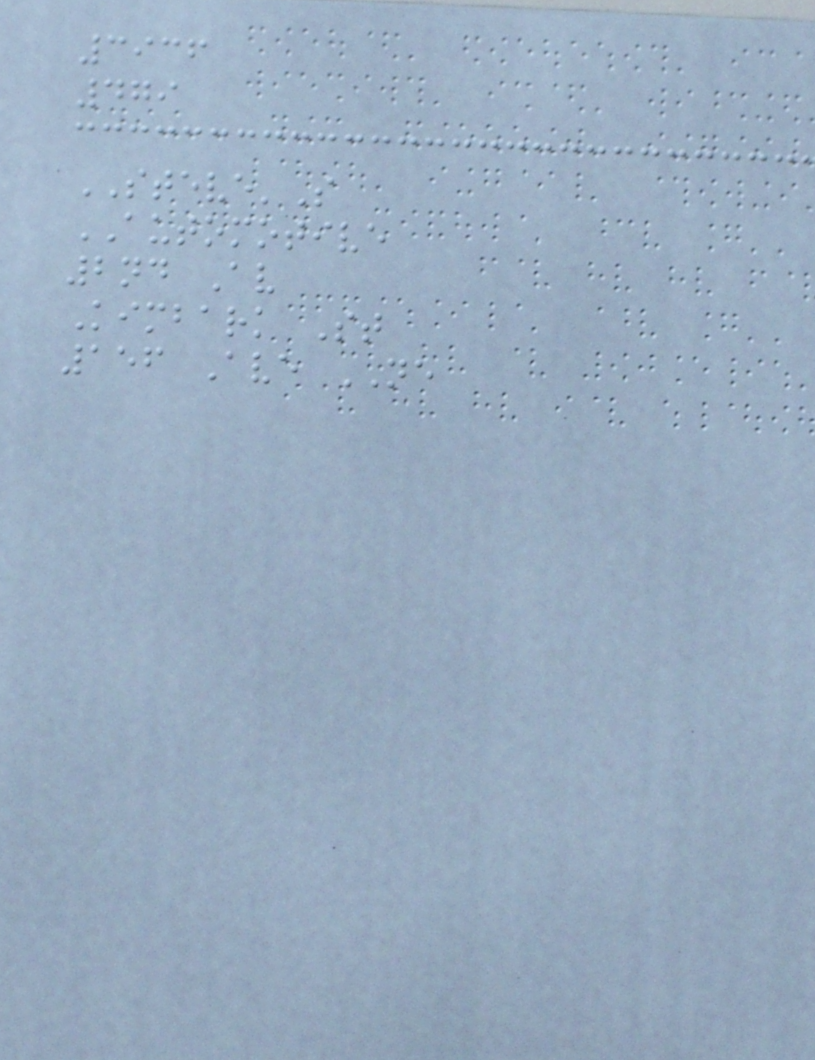3936
479
STEVE'S
AUTOMOTIVE
2nd Av
Kimbark St
156 Ave NE
